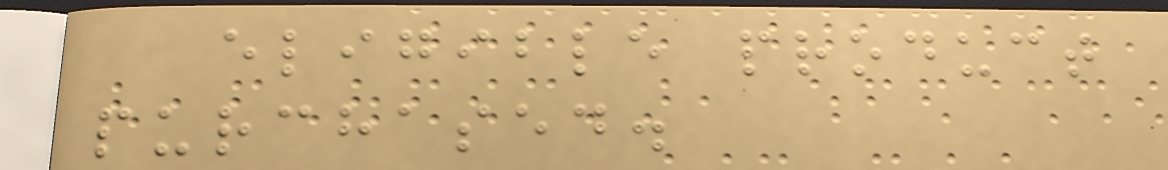eligible product
purchased.
